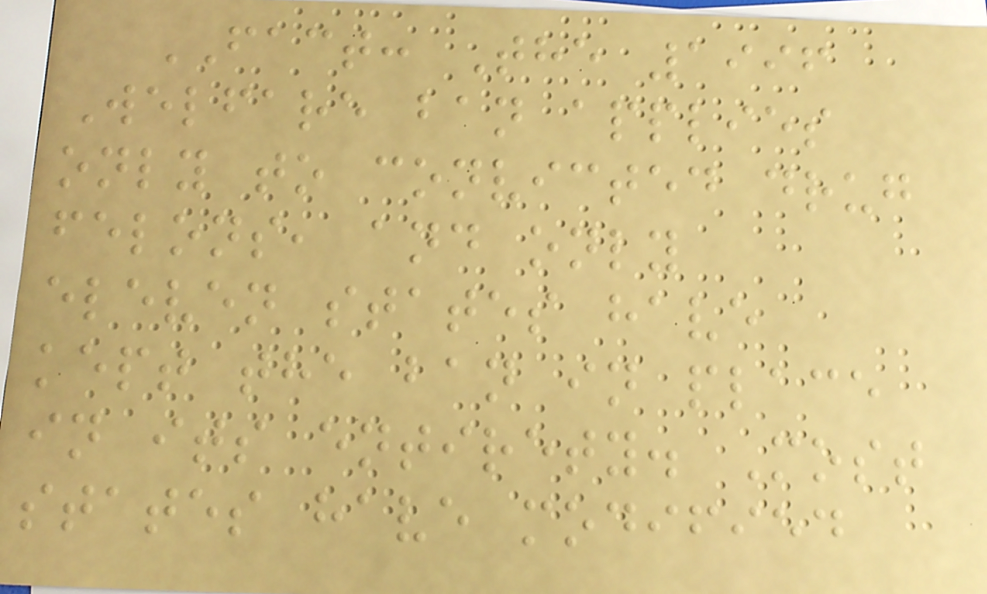FACT: The 1996
Welfare ban applies
only to convicted drug
felons, and only
eleven states have
kept the ban in place
in its entirety. Most
states have modified
